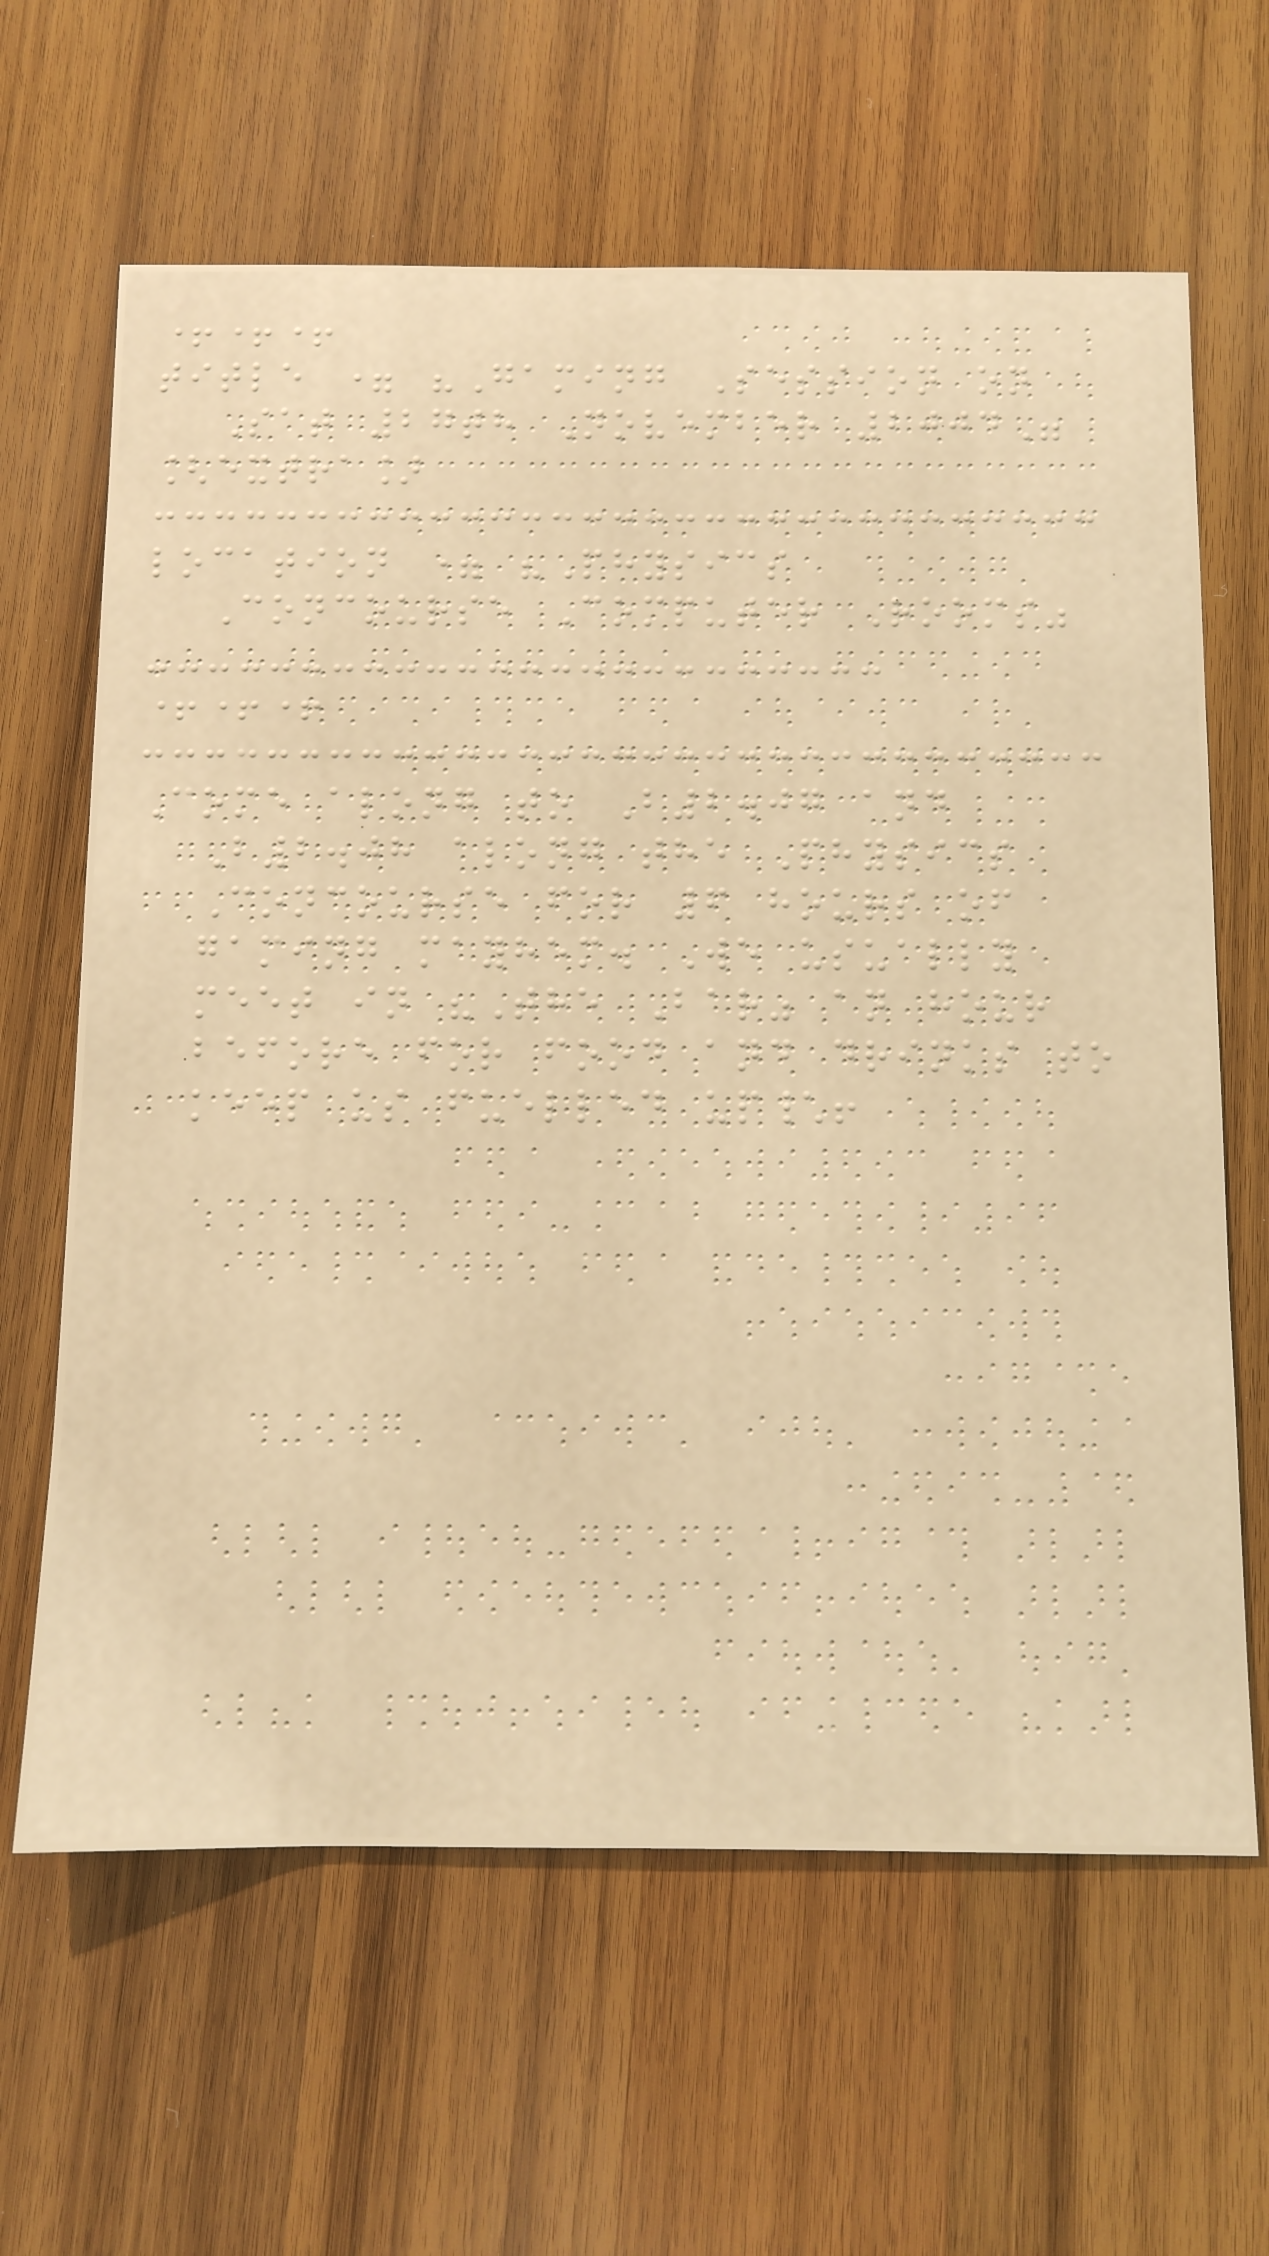+++
title = "Gaming Session on
Sat 27th November 2004"
[extra]
location = "Physics
Concourse Computer Rooms"
+++
Come along to B2.07 and
B2.08 along the Physics
Concourse for 6 hours of
gaming mayhem. We usually
meet in "The Bar" an hour
before for food and drinks to
keep us fuelled up\!
